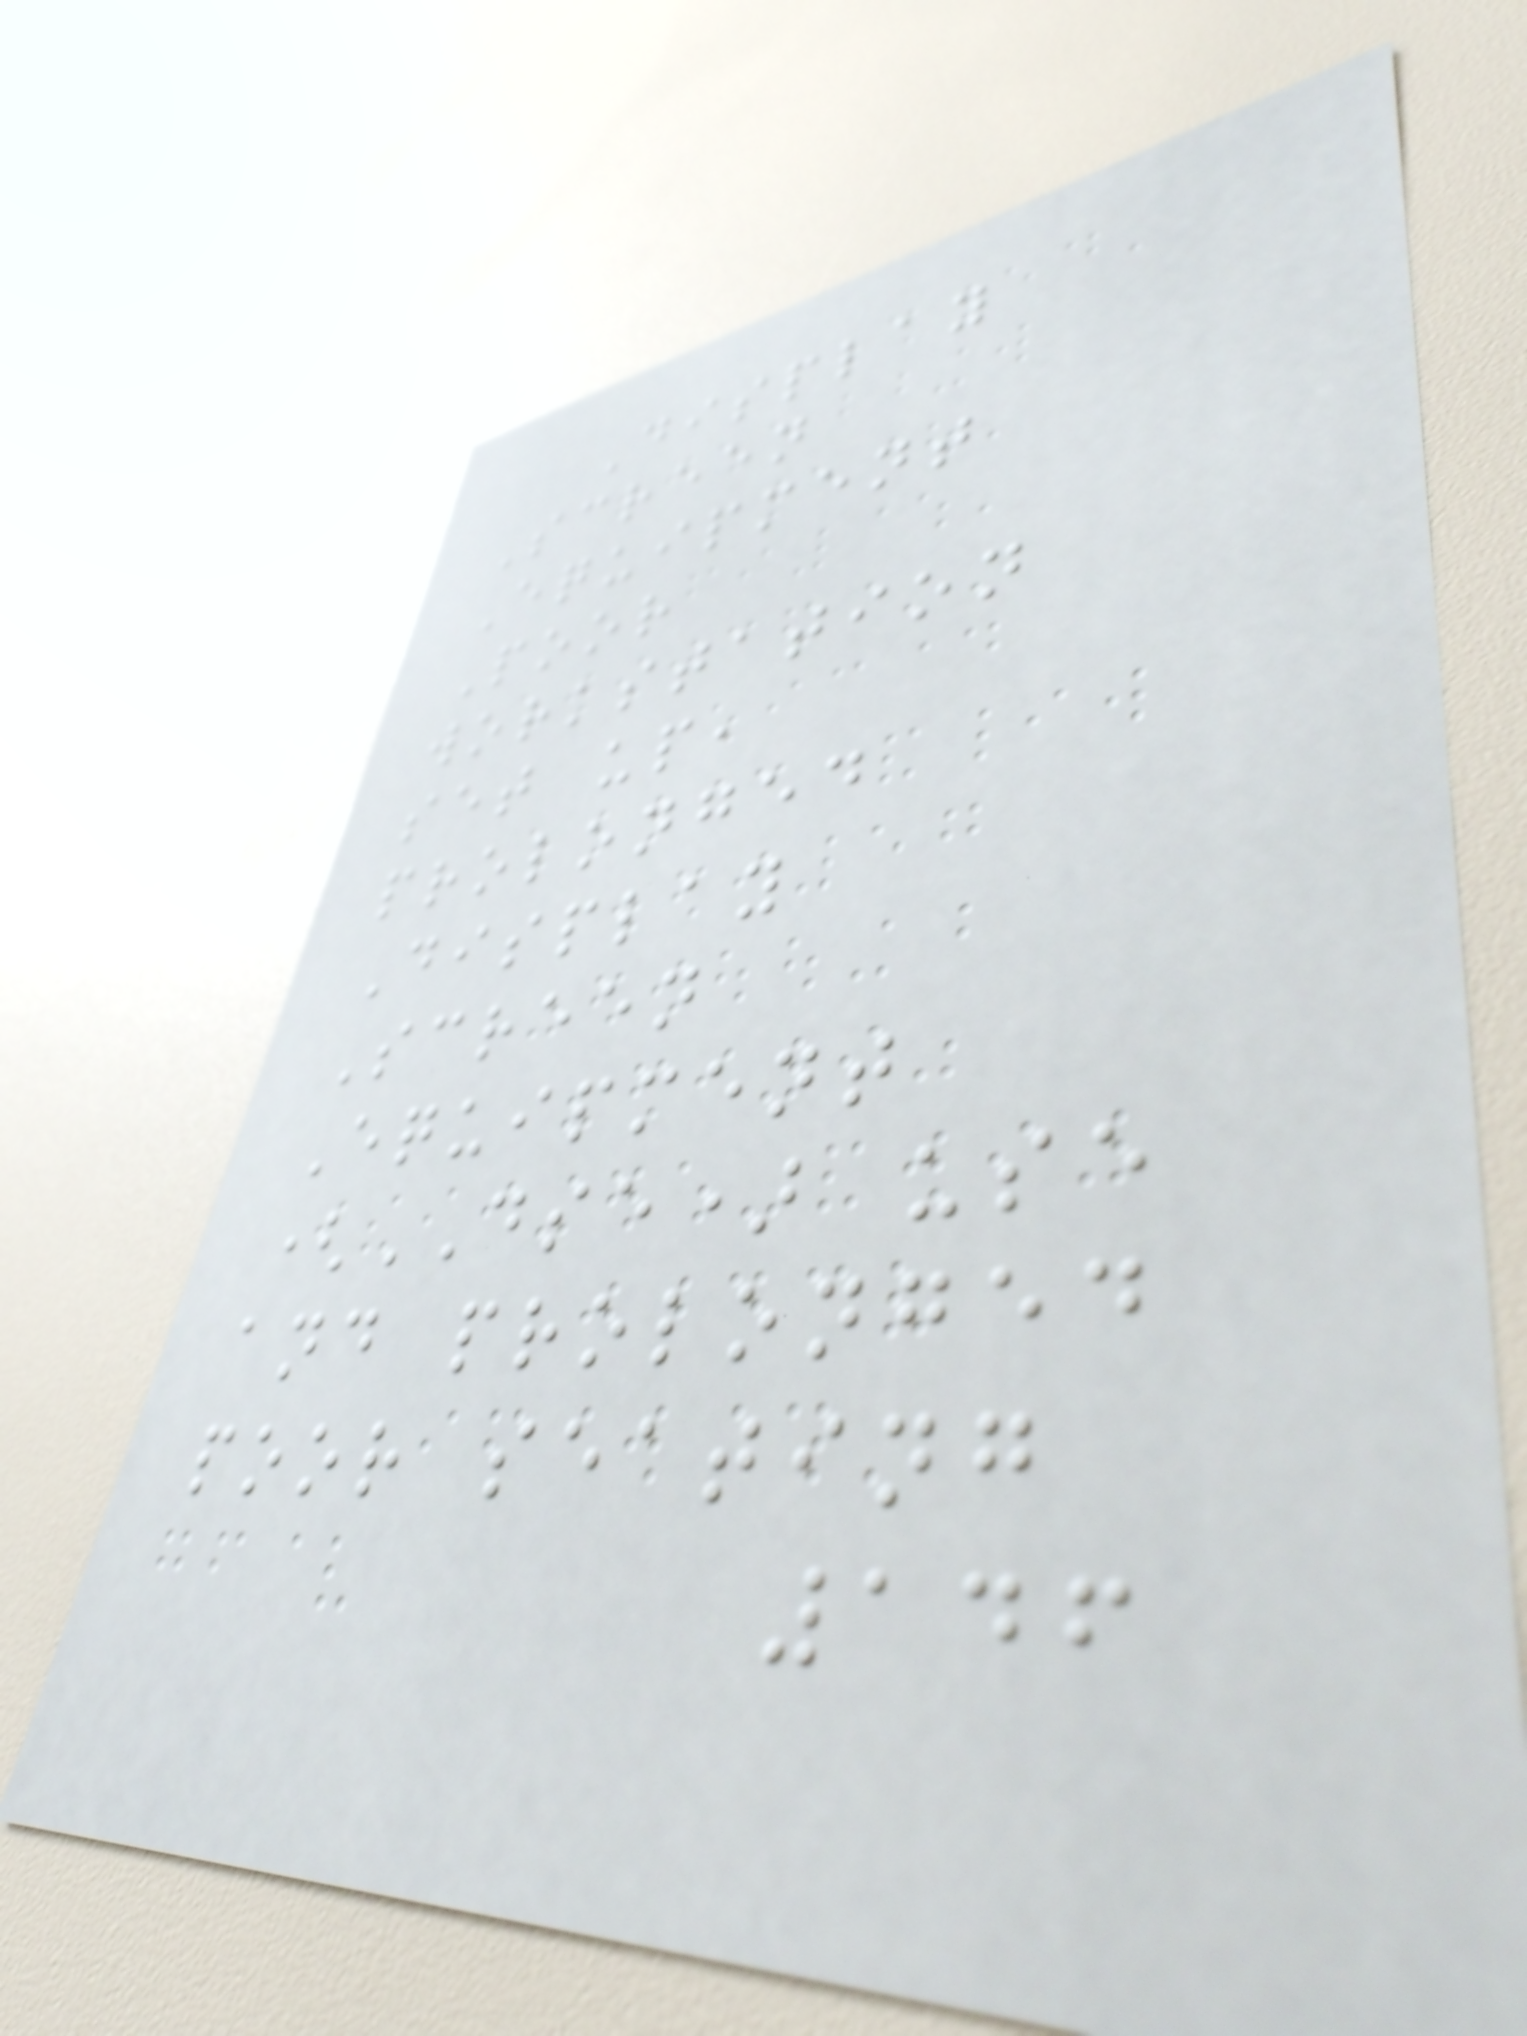Display
Screen
Equipment
Poor
workstation
set up,
prolonged
Display
Screen
Equipment
(DSE) use
and prolonged
poor seating
146
